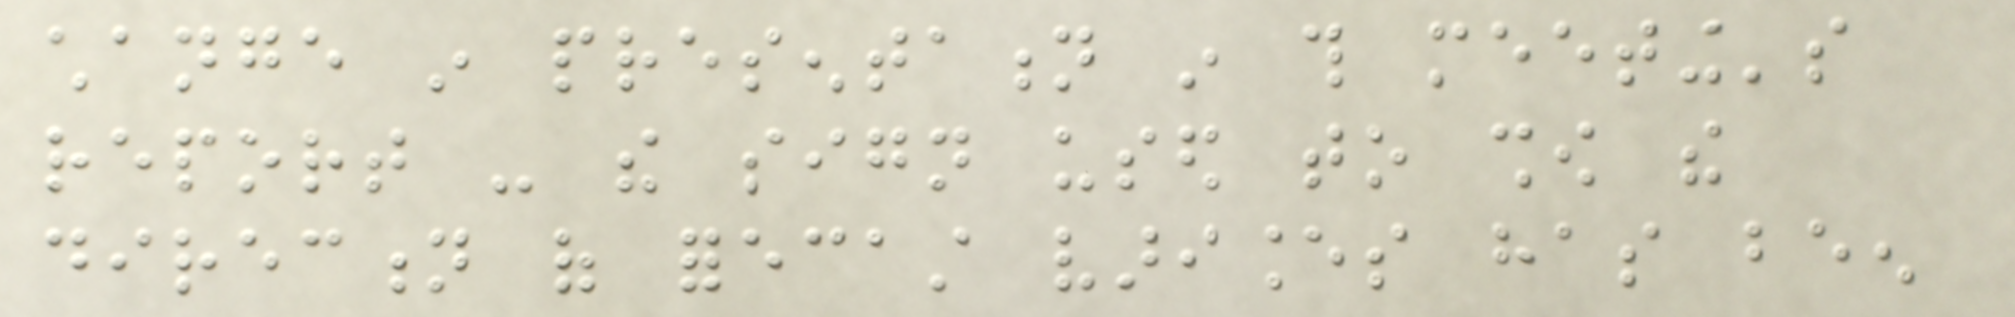change in presentation in this meeting's
report - the sign used to show the
direction of forecast variances has been
